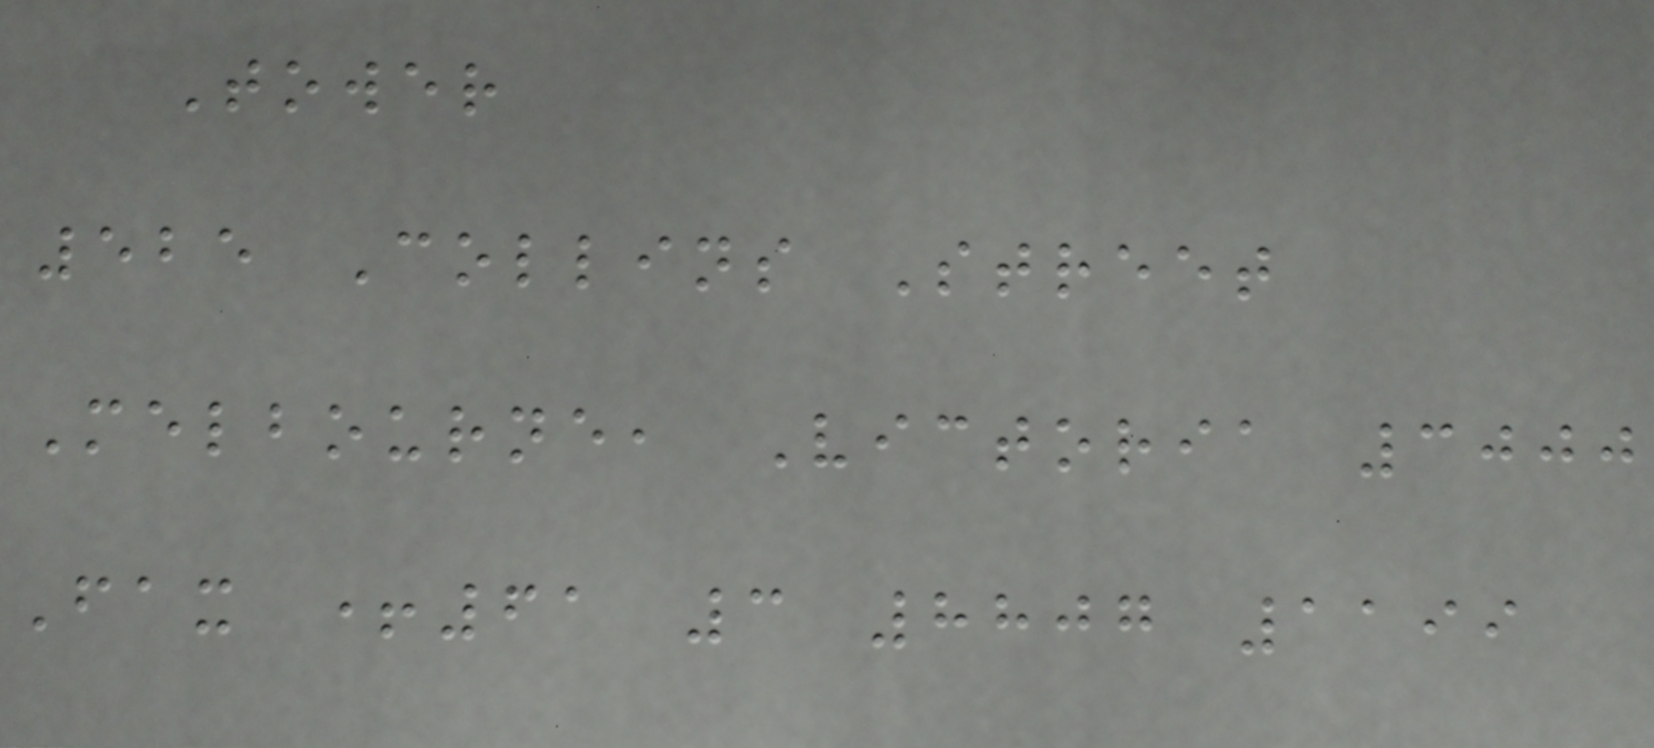Tower
525 Collins Street
Melbourne, Victoria 3000
Fax +61 3 8807 1199
